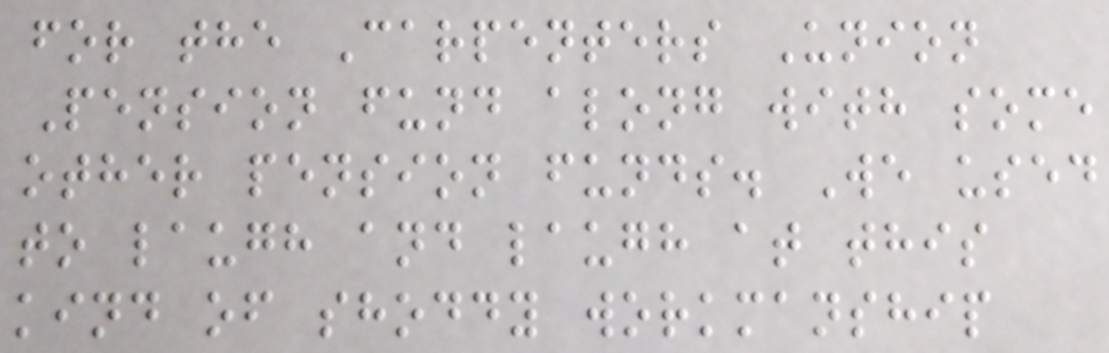for the Carpenters Union
Pension fund along with some
other pension funds. We used
to laugh and laugh at this
kind of shoddy workmanship
